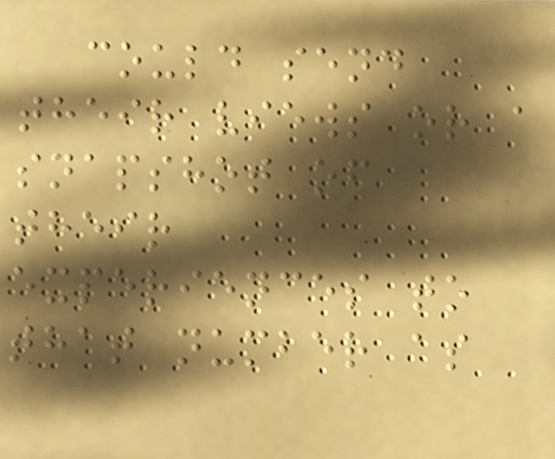could send
their views or a
snapshot of
their
experiences to
that number as
